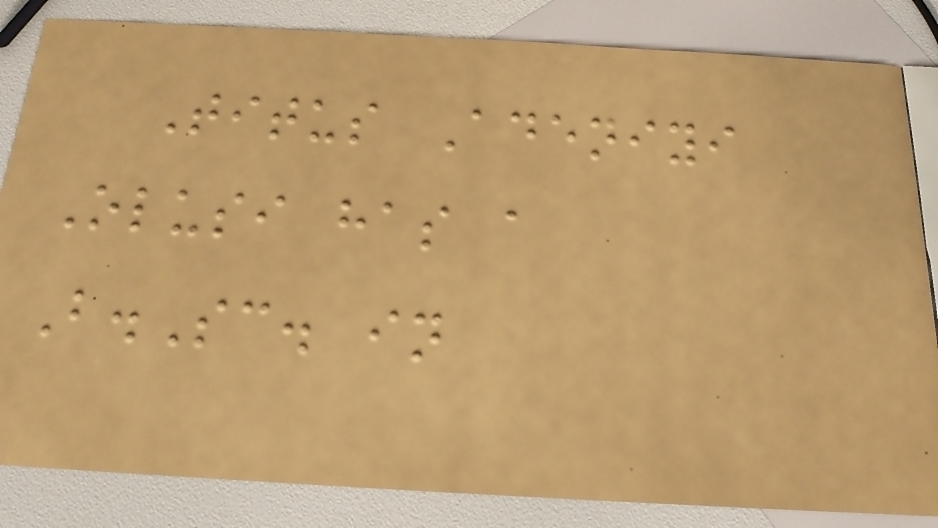Titus Adeniyi
Olusi has a
B.Sc. in
